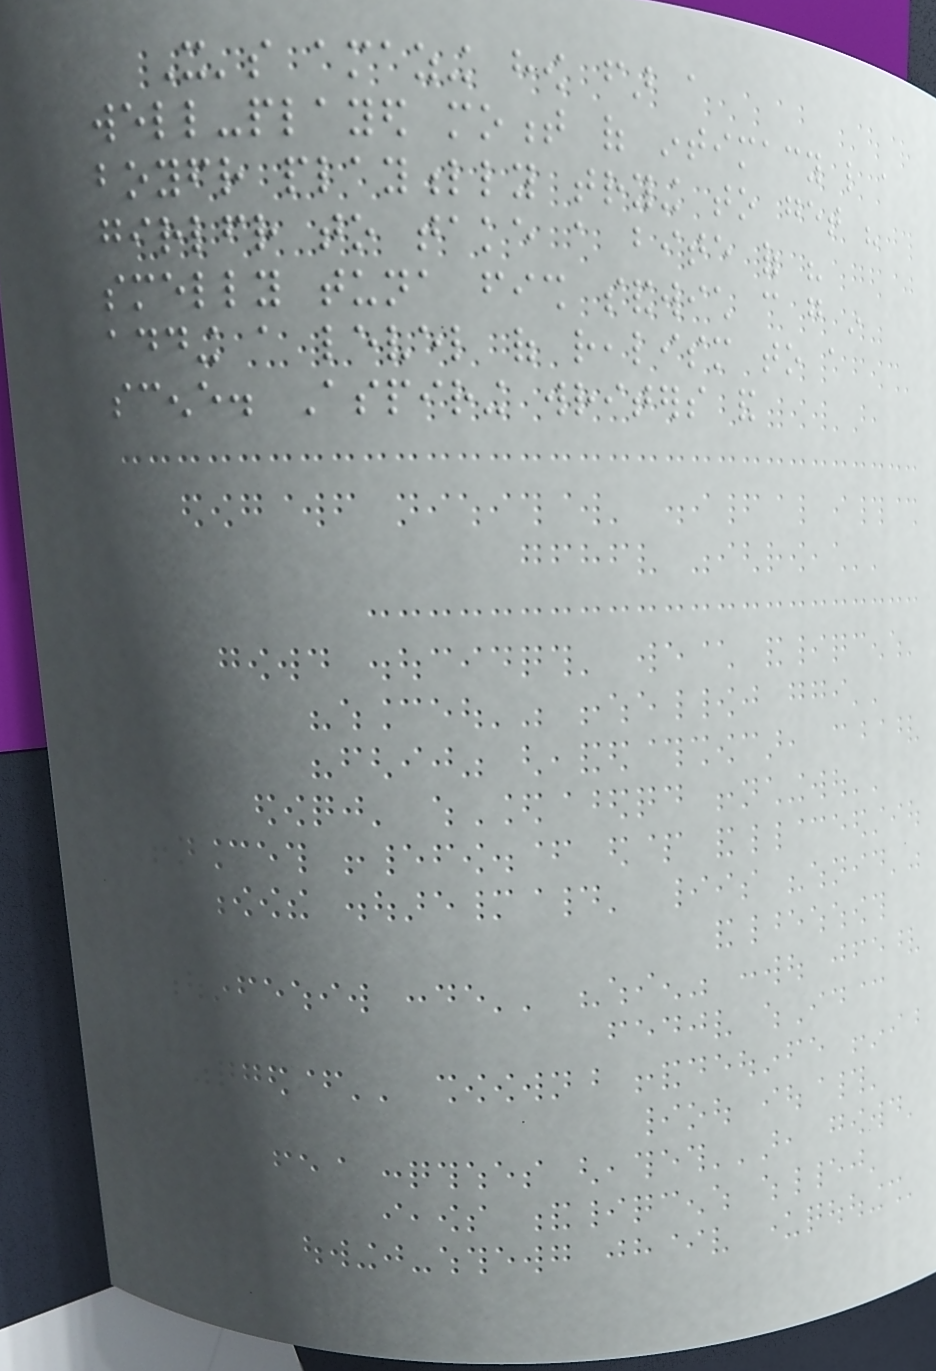It's amazing how far a
well-played moment of intimacy like a
boyfriend playfully trying to get his
girlfriend to take a bite of his
smelly tuna fish sandwich can go in
adding a level of realism to a
scene. Aspiring writers and
